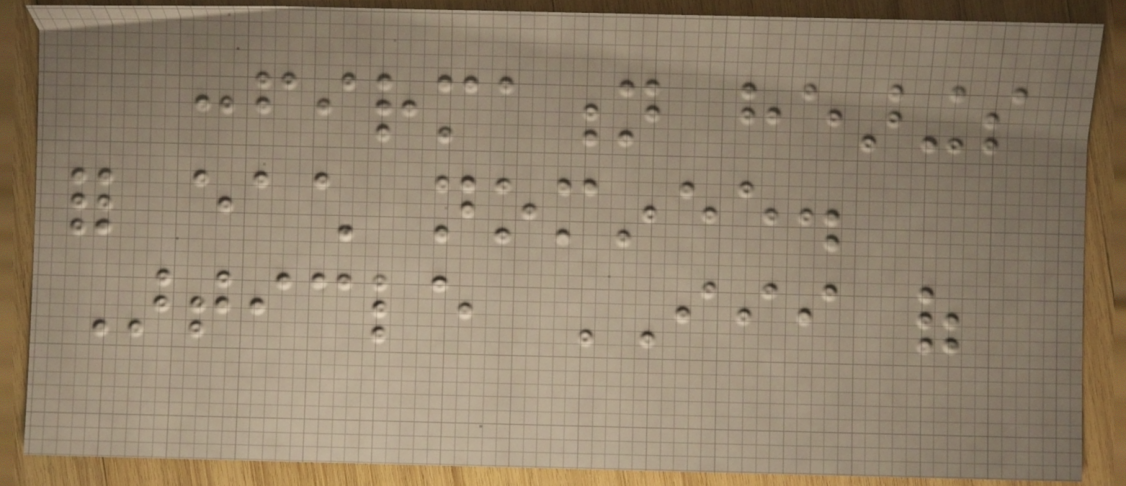confirmation hearings
for each nominee.
Article III of
